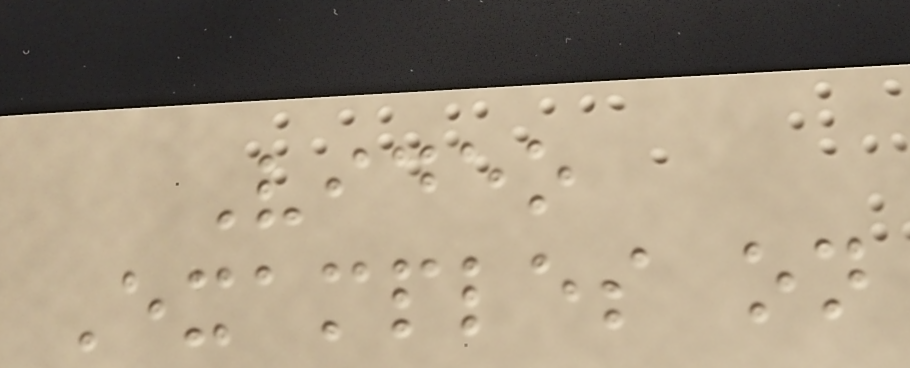Video
Examples on
